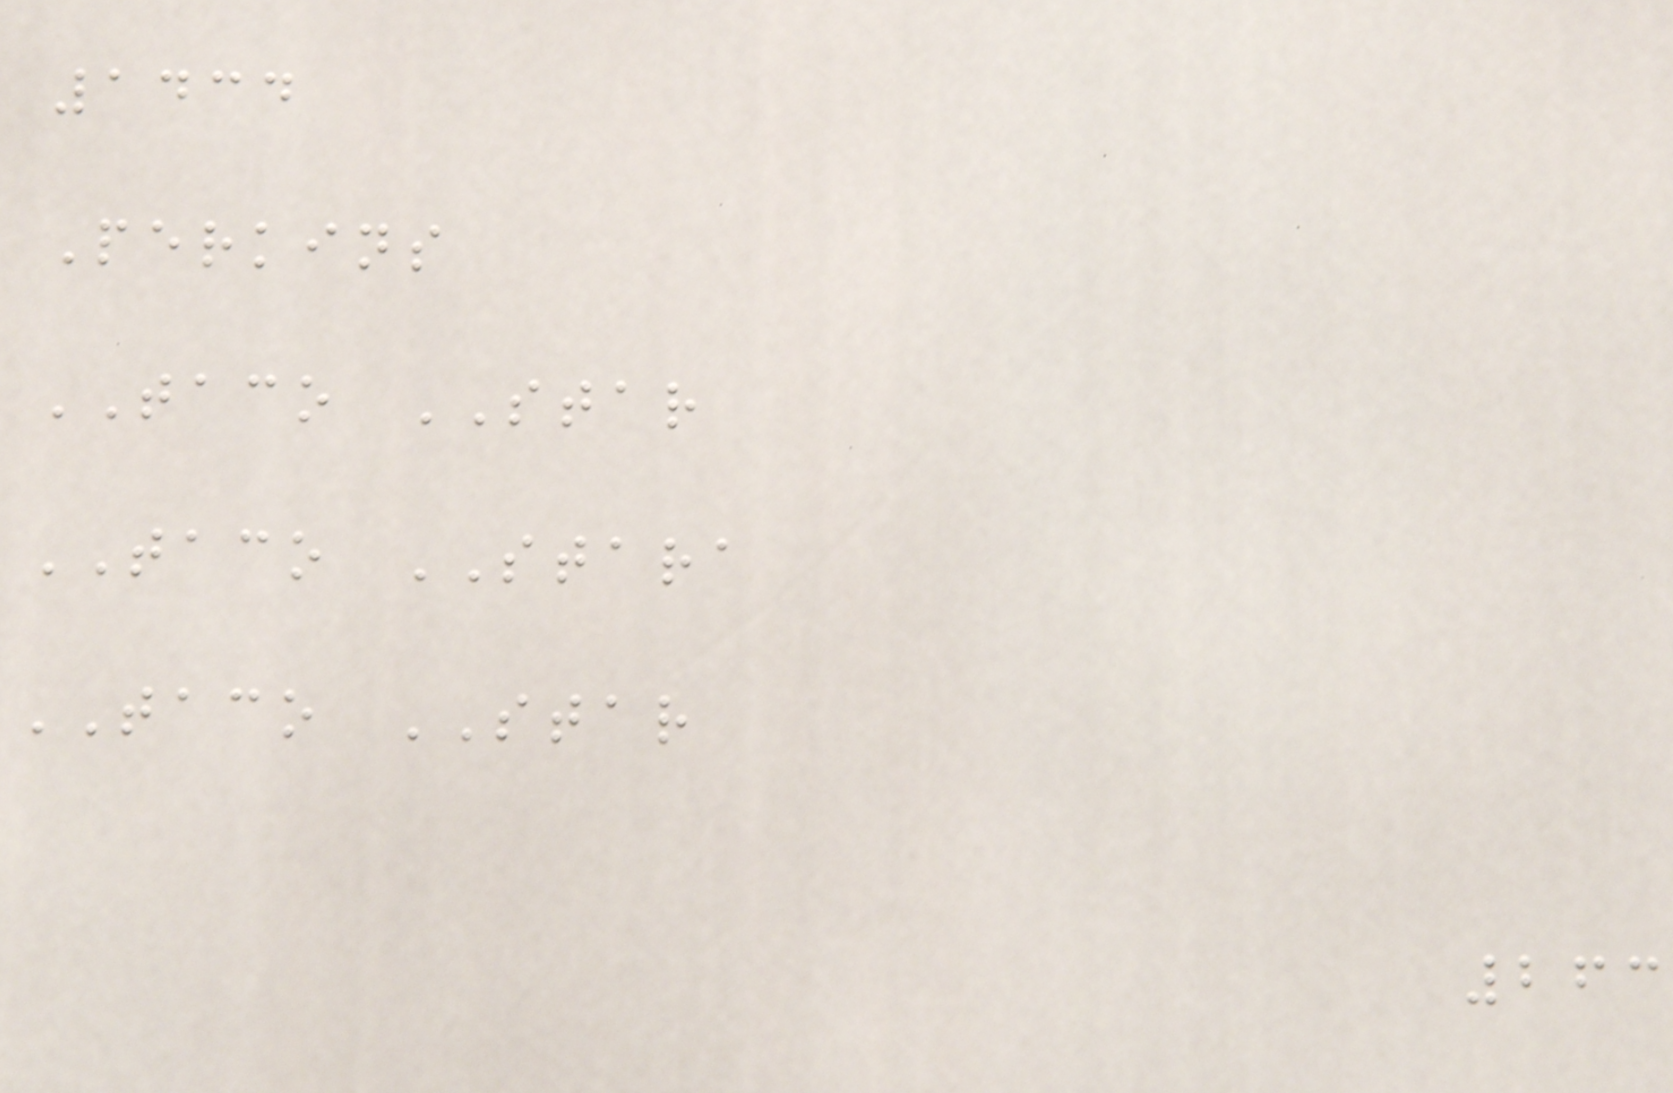1434
Perkins
TACO STAR
TACO STARA
TACO STAR
263
